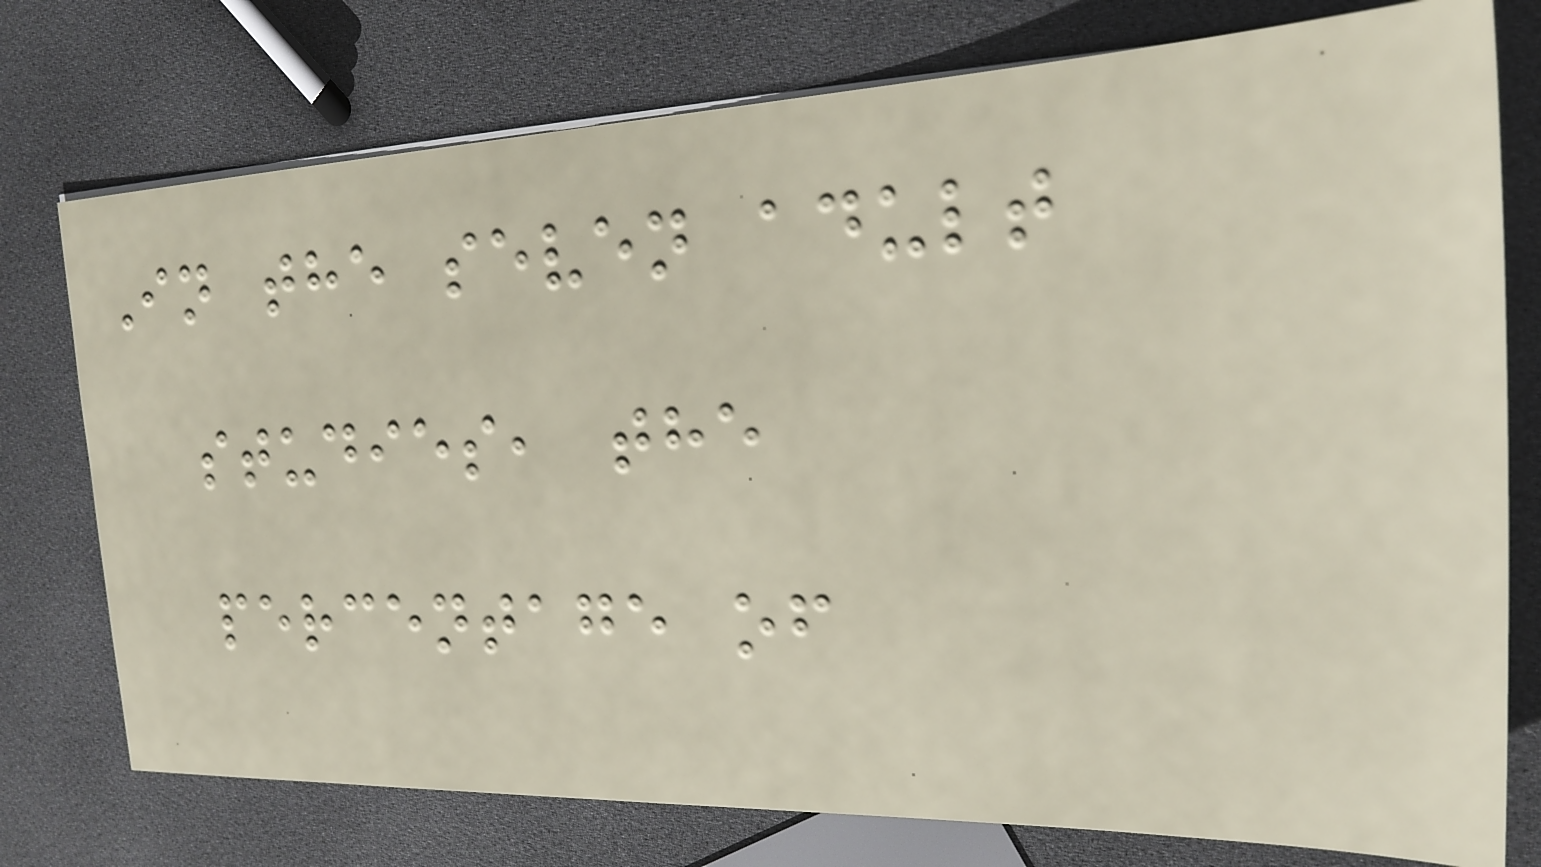In the seven adult
studies, the
percentage of
